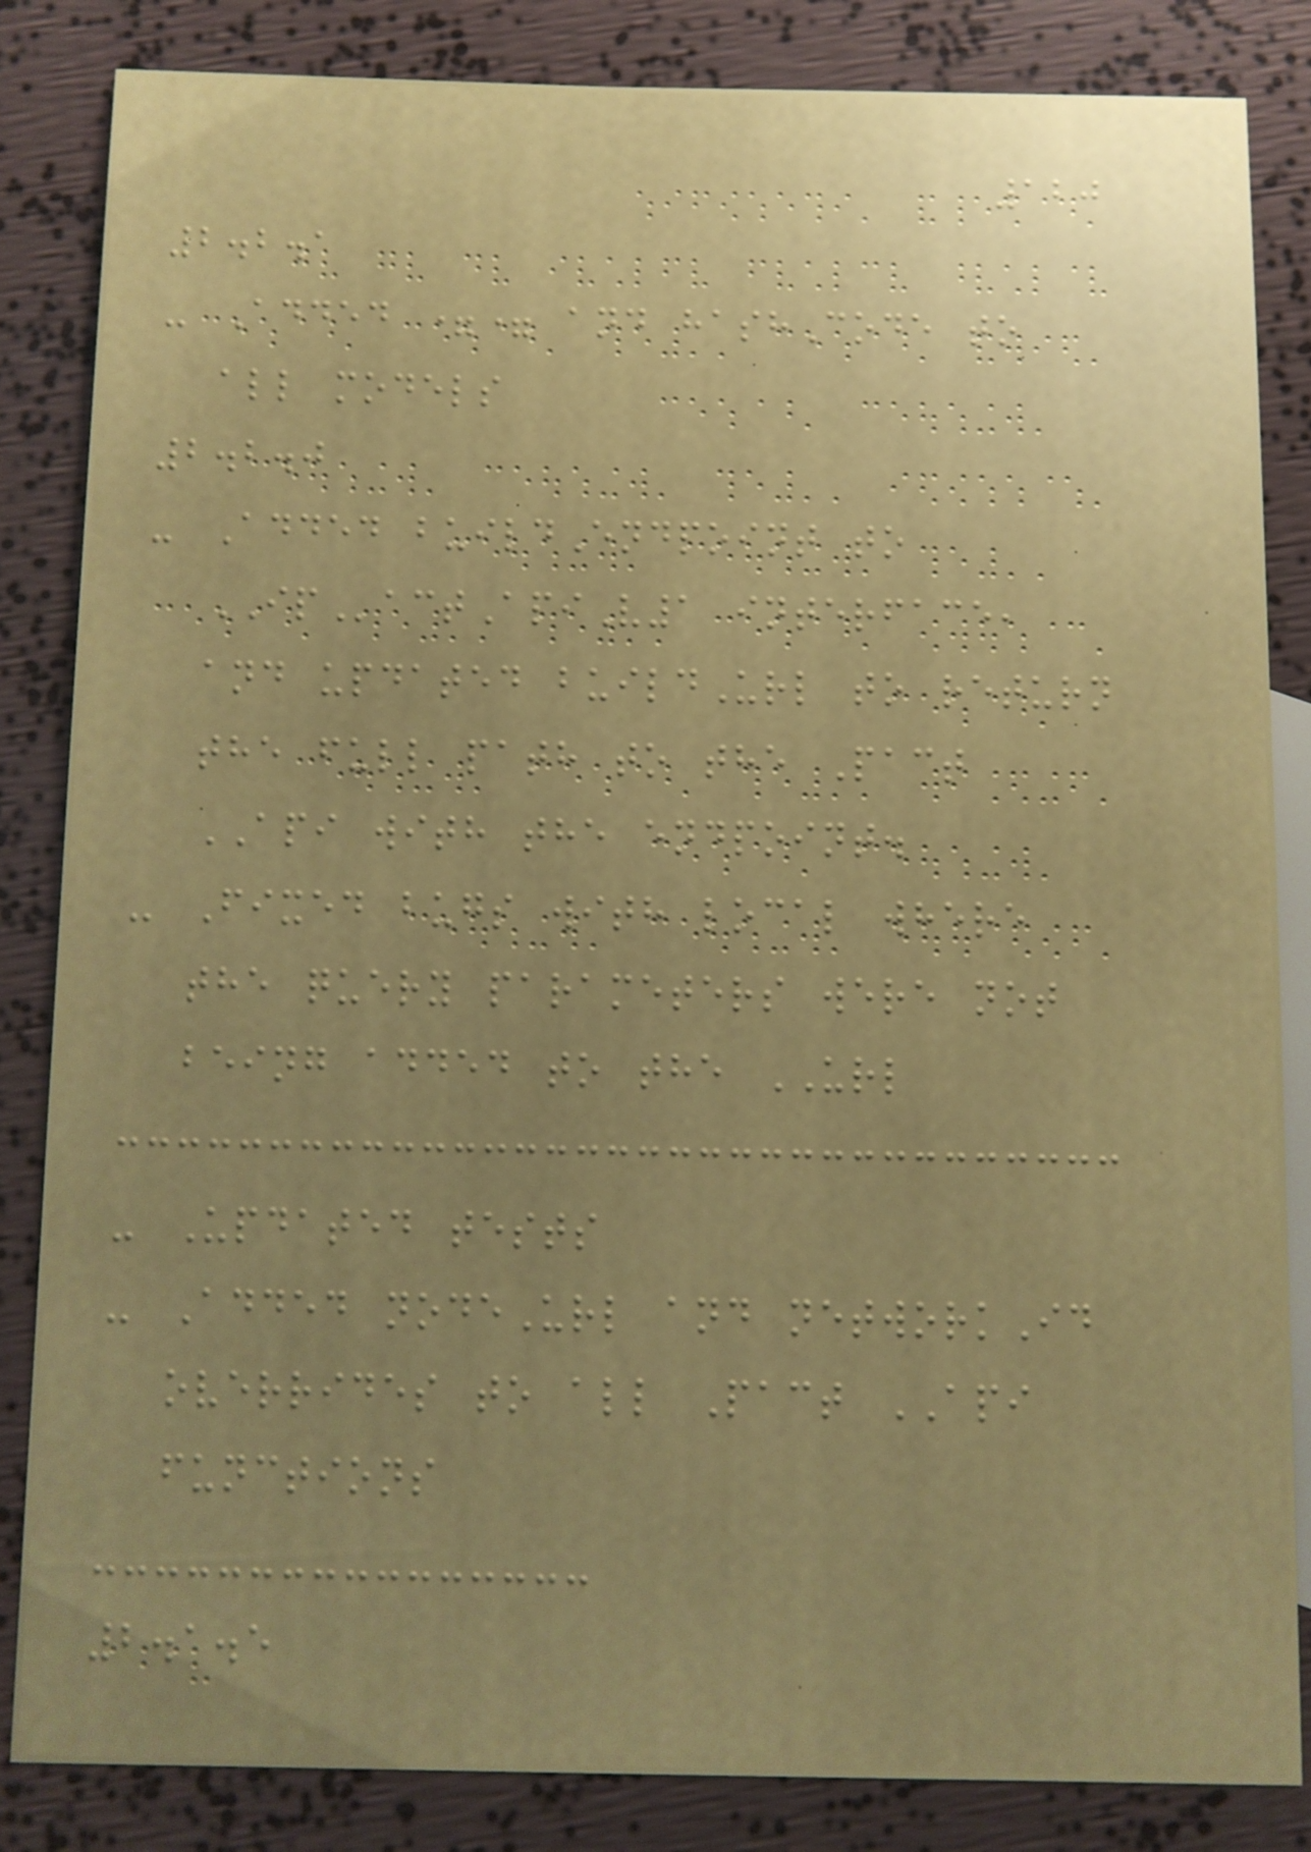120
2.2.1
- Added == and hashCode to
all models
2.2.0
- Added buildEndpoint to
IPactApiV1 interface,
and updated buildUrl to return
the full path to the Pact
API with the endpoint.
- Fixed bugs with local where
the query parameters were not
being added to the URL
- Updated tests
- Added nodeUrl and networkId
overrides to all Pact API
functions
2.1.5
